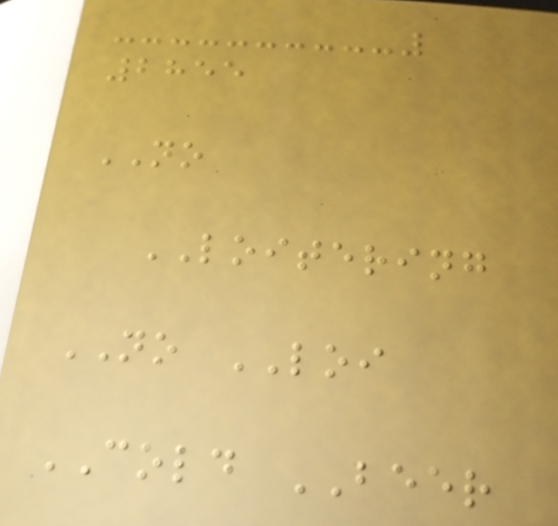2855
NO
LOITERING
NO LOI
COLD BEER
